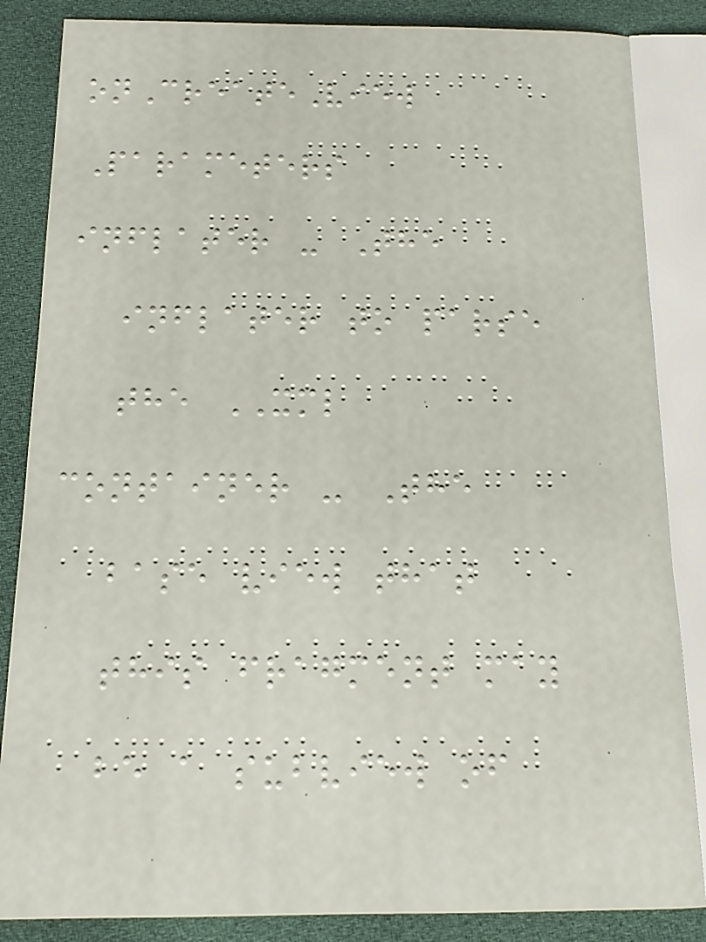onCreateView
Parameters
inflater - The
inflater to parse
the XML
container - The
base view that
this fragment may
be a subview of
